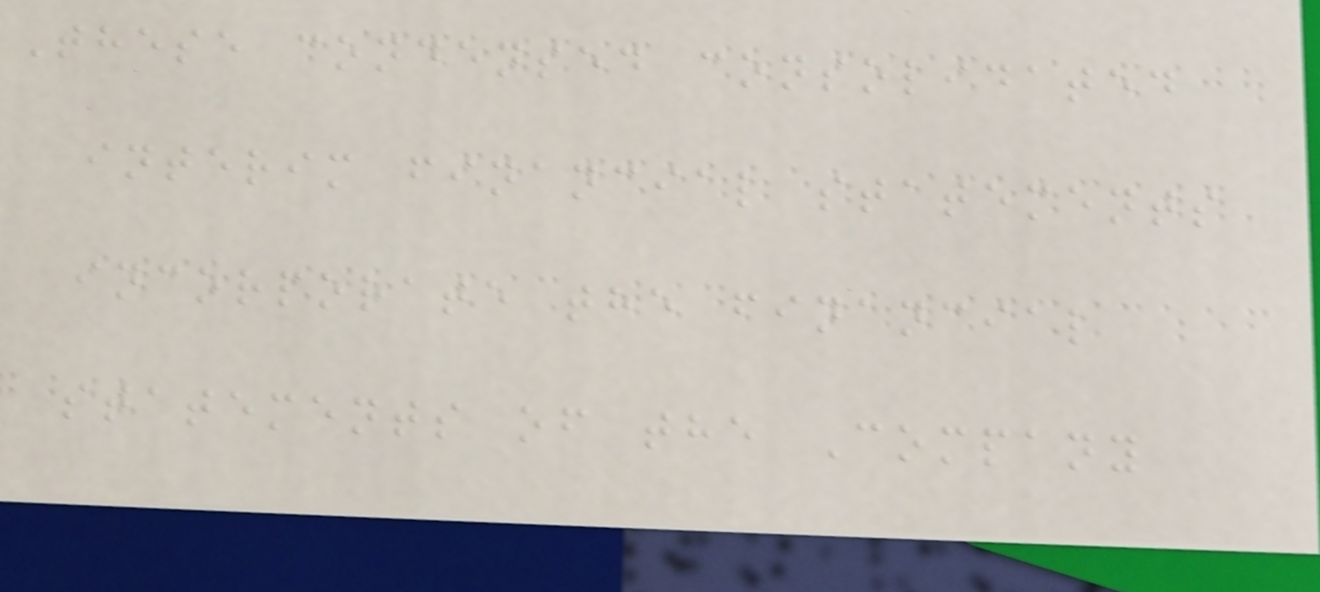These condensed consolidated
interim financial statements
incorporate the financial
statements of the Company
